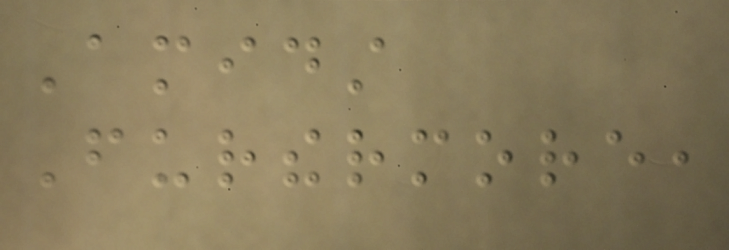Amidst
Furthermore,
